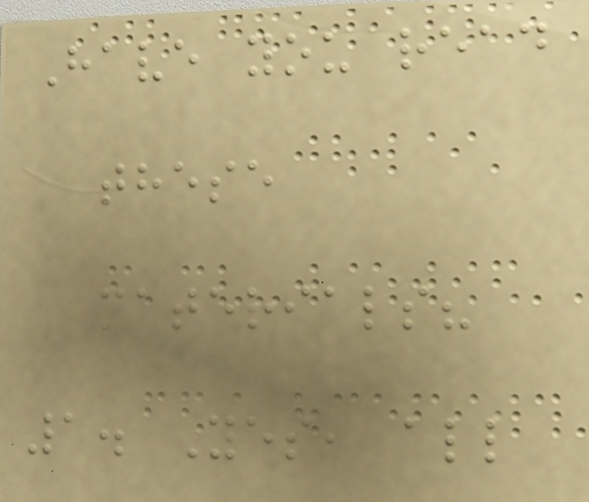Have you read
these
materials?
1. Yes, all
